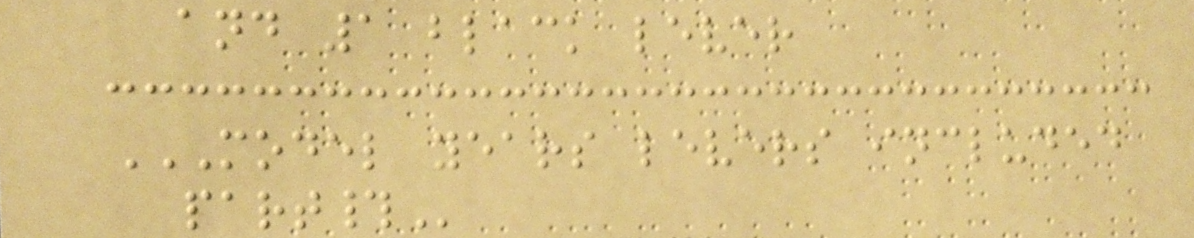and 1 black lever
MODEL YEARS LEVERS INCLUDED
PART#
